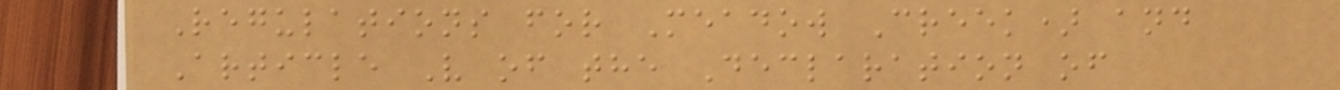Regulations for Meadow Creek) and
Article V of the Declaration of
